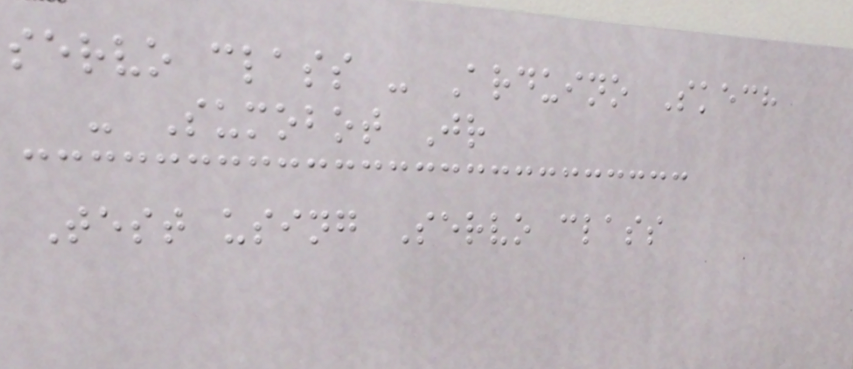servo class - Arduino Skech
- Sumobot Jr
Test using Servo class
